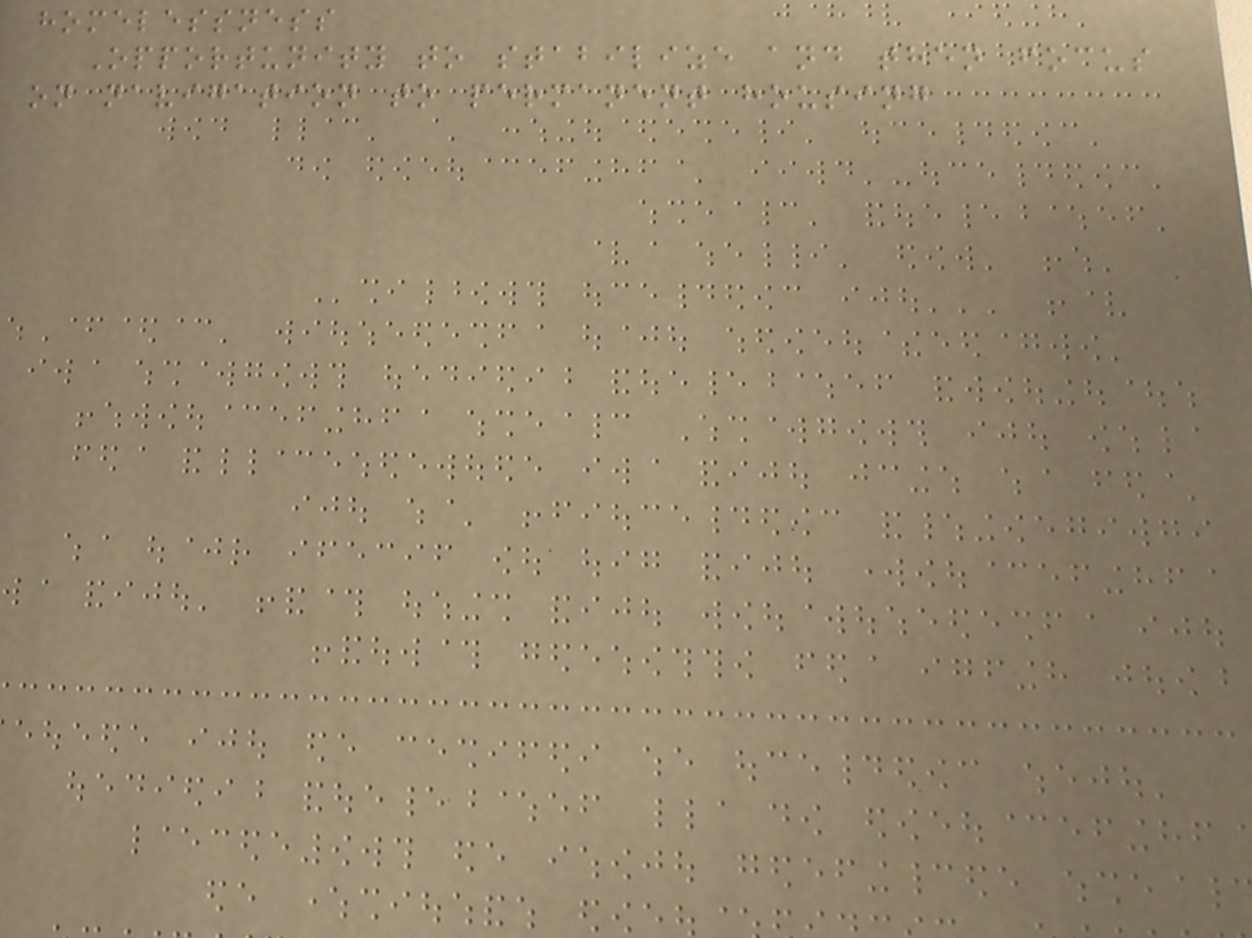homelessness
Opportunity to stabilize and then focus
on navigation to permanent housing
